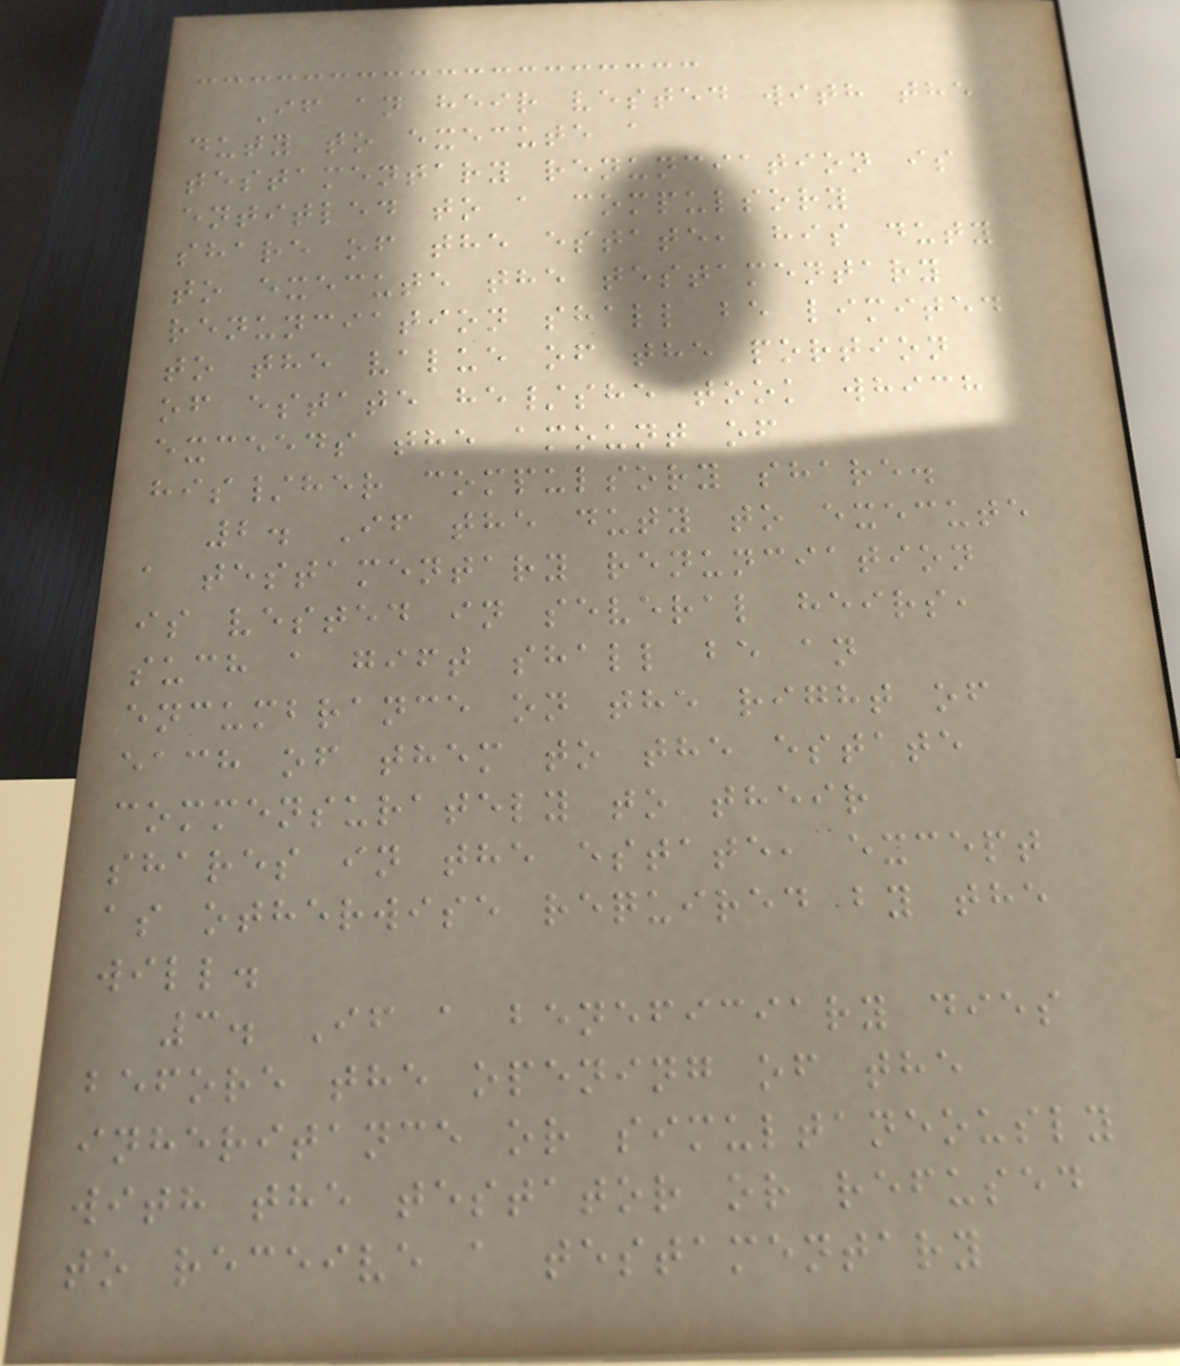If an heir vested with the
duty to execute a
testamentary renunciation is
entitled to a compulsory
share of the estate, his duty
to execute the testamentary
renunciation shall be limited
to the value of the portion
of estate he/she took which
exceeds the amount of
his/her compulsory share.
2. If the duty to execute
a testamentary renunciation
is vested in several heirs,
such a gift shall be an
encumbrance on the right of
each of them to the estate
commensurately to their
shares in the estate, except
as otherwise required by the
will.
3. If a beneficiary dies
before the opening of the
inheritance or simultaneously
with the testator or refused
to receive a testamentary
